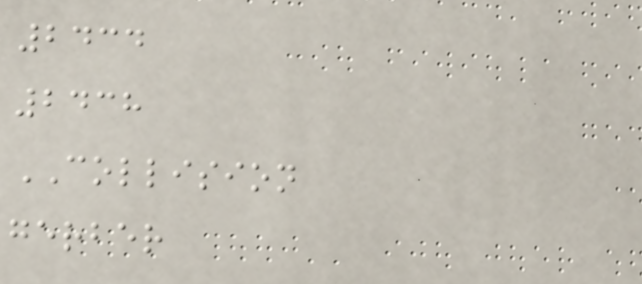2434
2438
COLLISION
gerber
